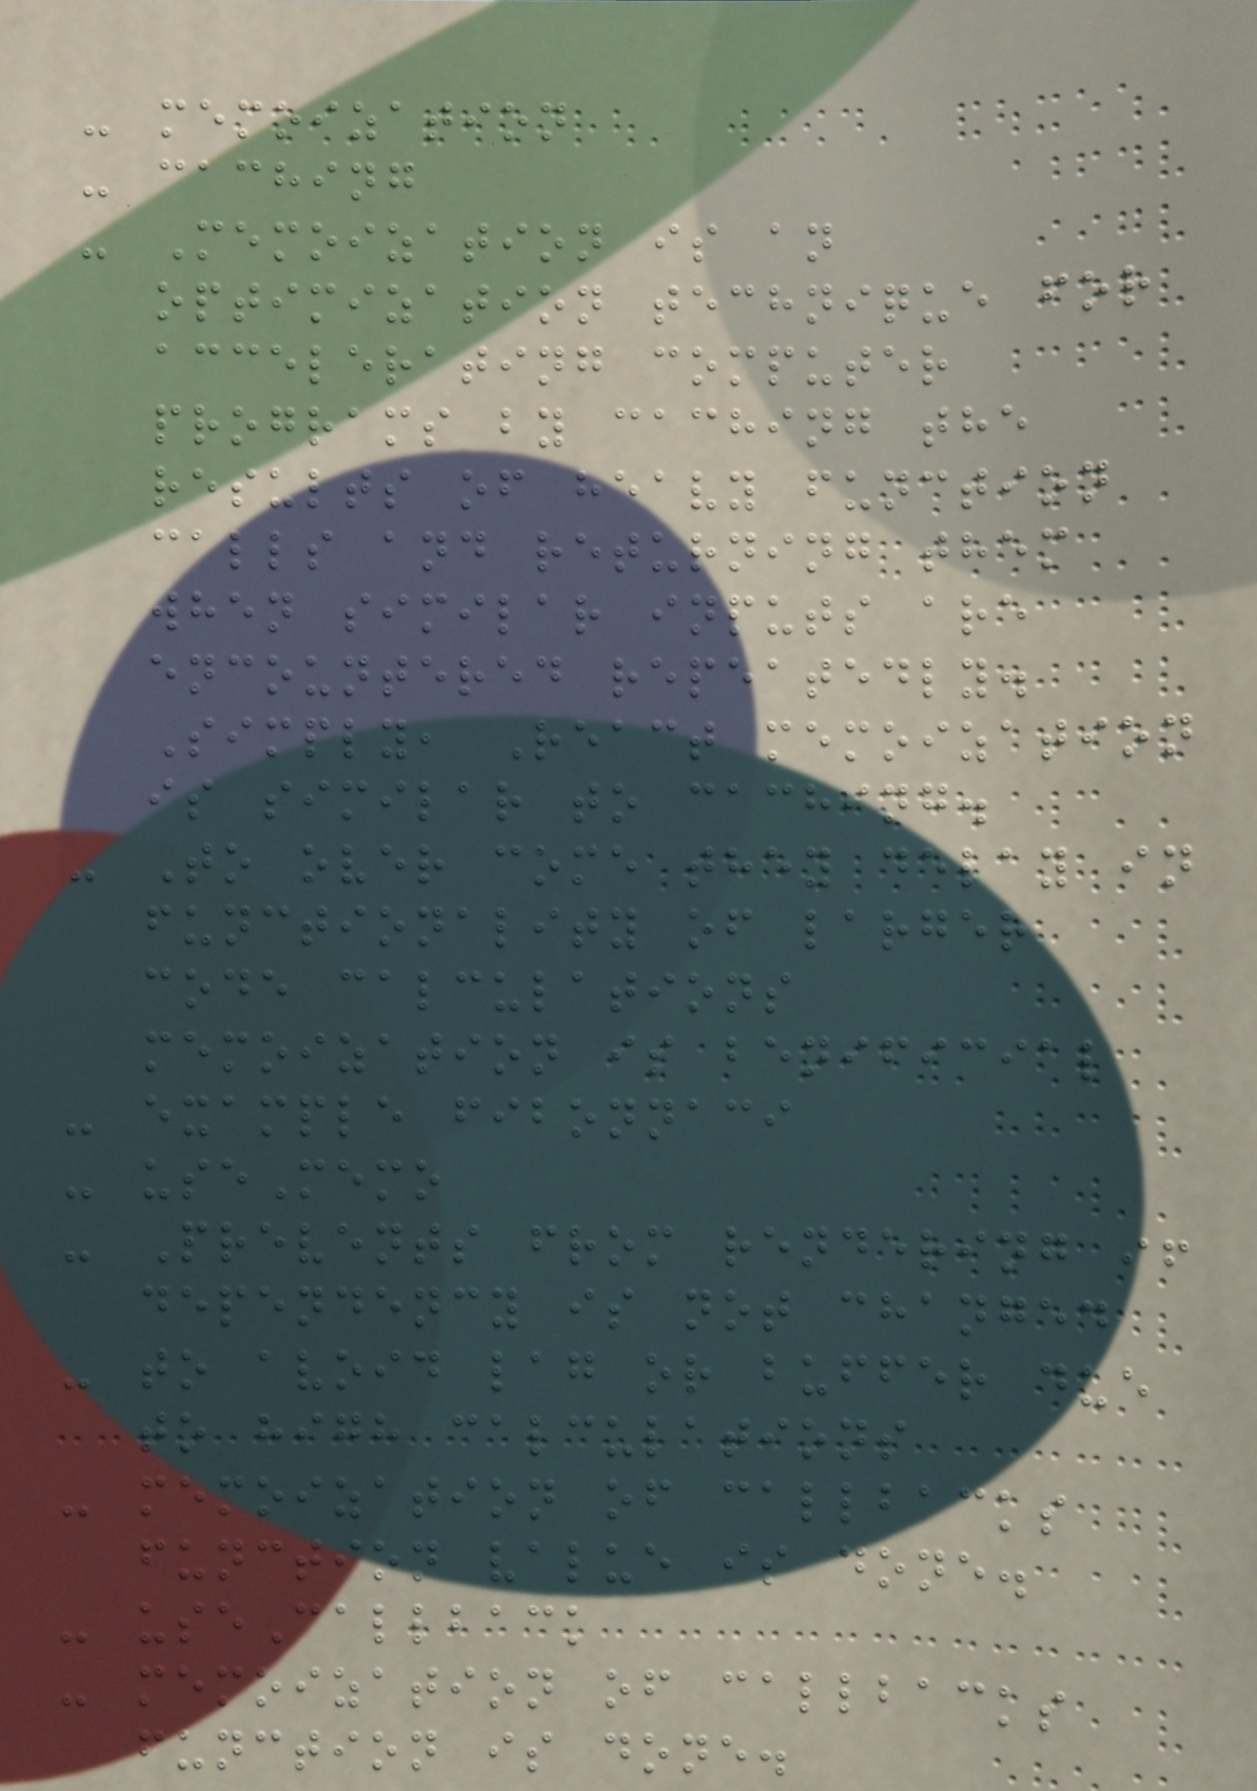- memoization
- caching
- Memoization is an
optimization technique for
accelerating computer
programs by caching the
results of heavy function
calls and returning them
when similar inputs are
encountered repeatedly.
Simply, React memoization
is similar to caching.
- To over come they delay in
functionality of larger
code calculations
memoization is benificial
- example fibonnaci
- useMemo
- Prevents from rendering if
dependency is not changed
- to avoid lag or buffer due
to high calculations
- memoization of callbacks
function value is done.
- useCallback
- memoization of callbacks
function is done.
